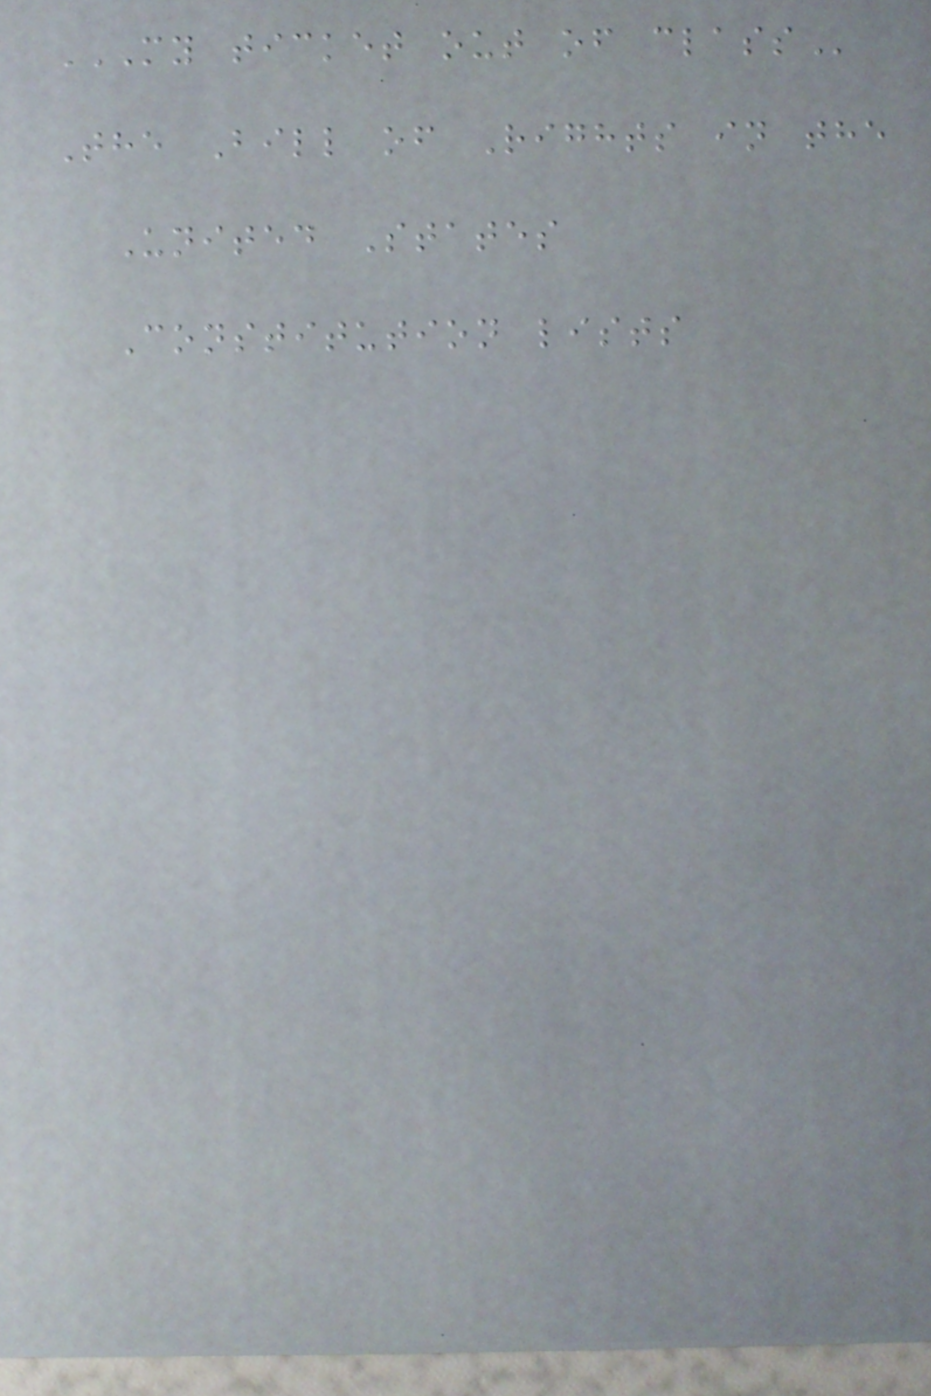MY TICKET OUT OF CLASS
The Bill of Rights in the
United States
Constitution lists
